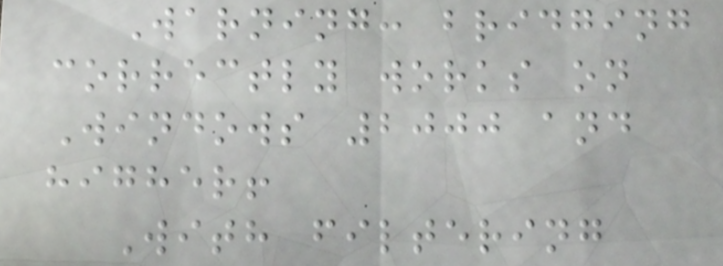Warning: bridging
correctly works on
Windows 2000 and
higher!
With filtering
